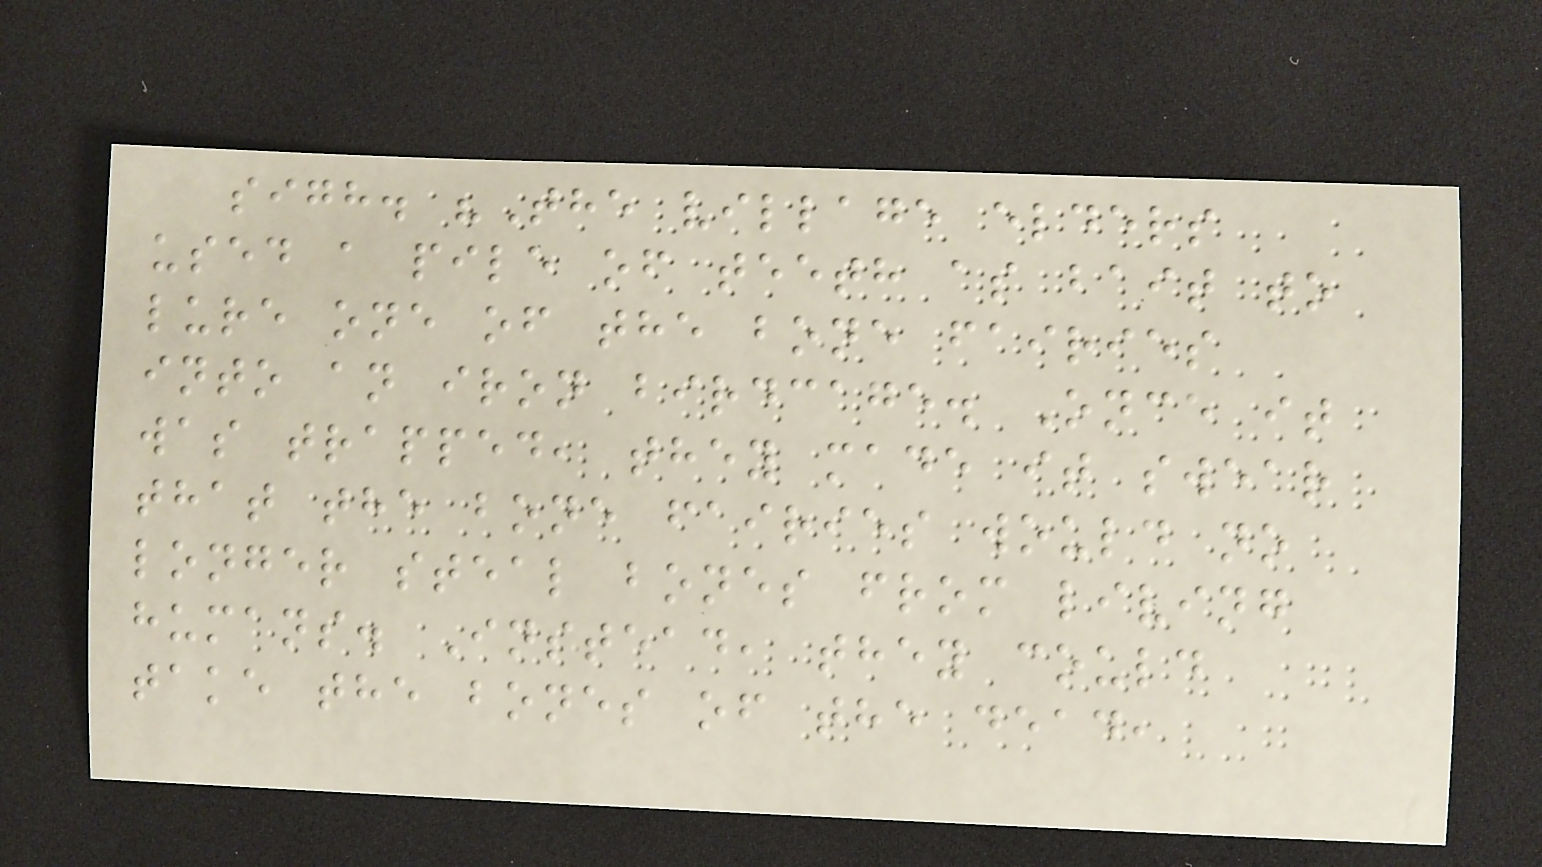sigh. "The village elders
used a pile of teeth as bait to
lure one of the bone fairies
into an iron birdcage. Once it
was trapped, they made it swear
that the bone fairies would no
longer steal bones from living
humans. Instead, they could
take the bones of the dead,
